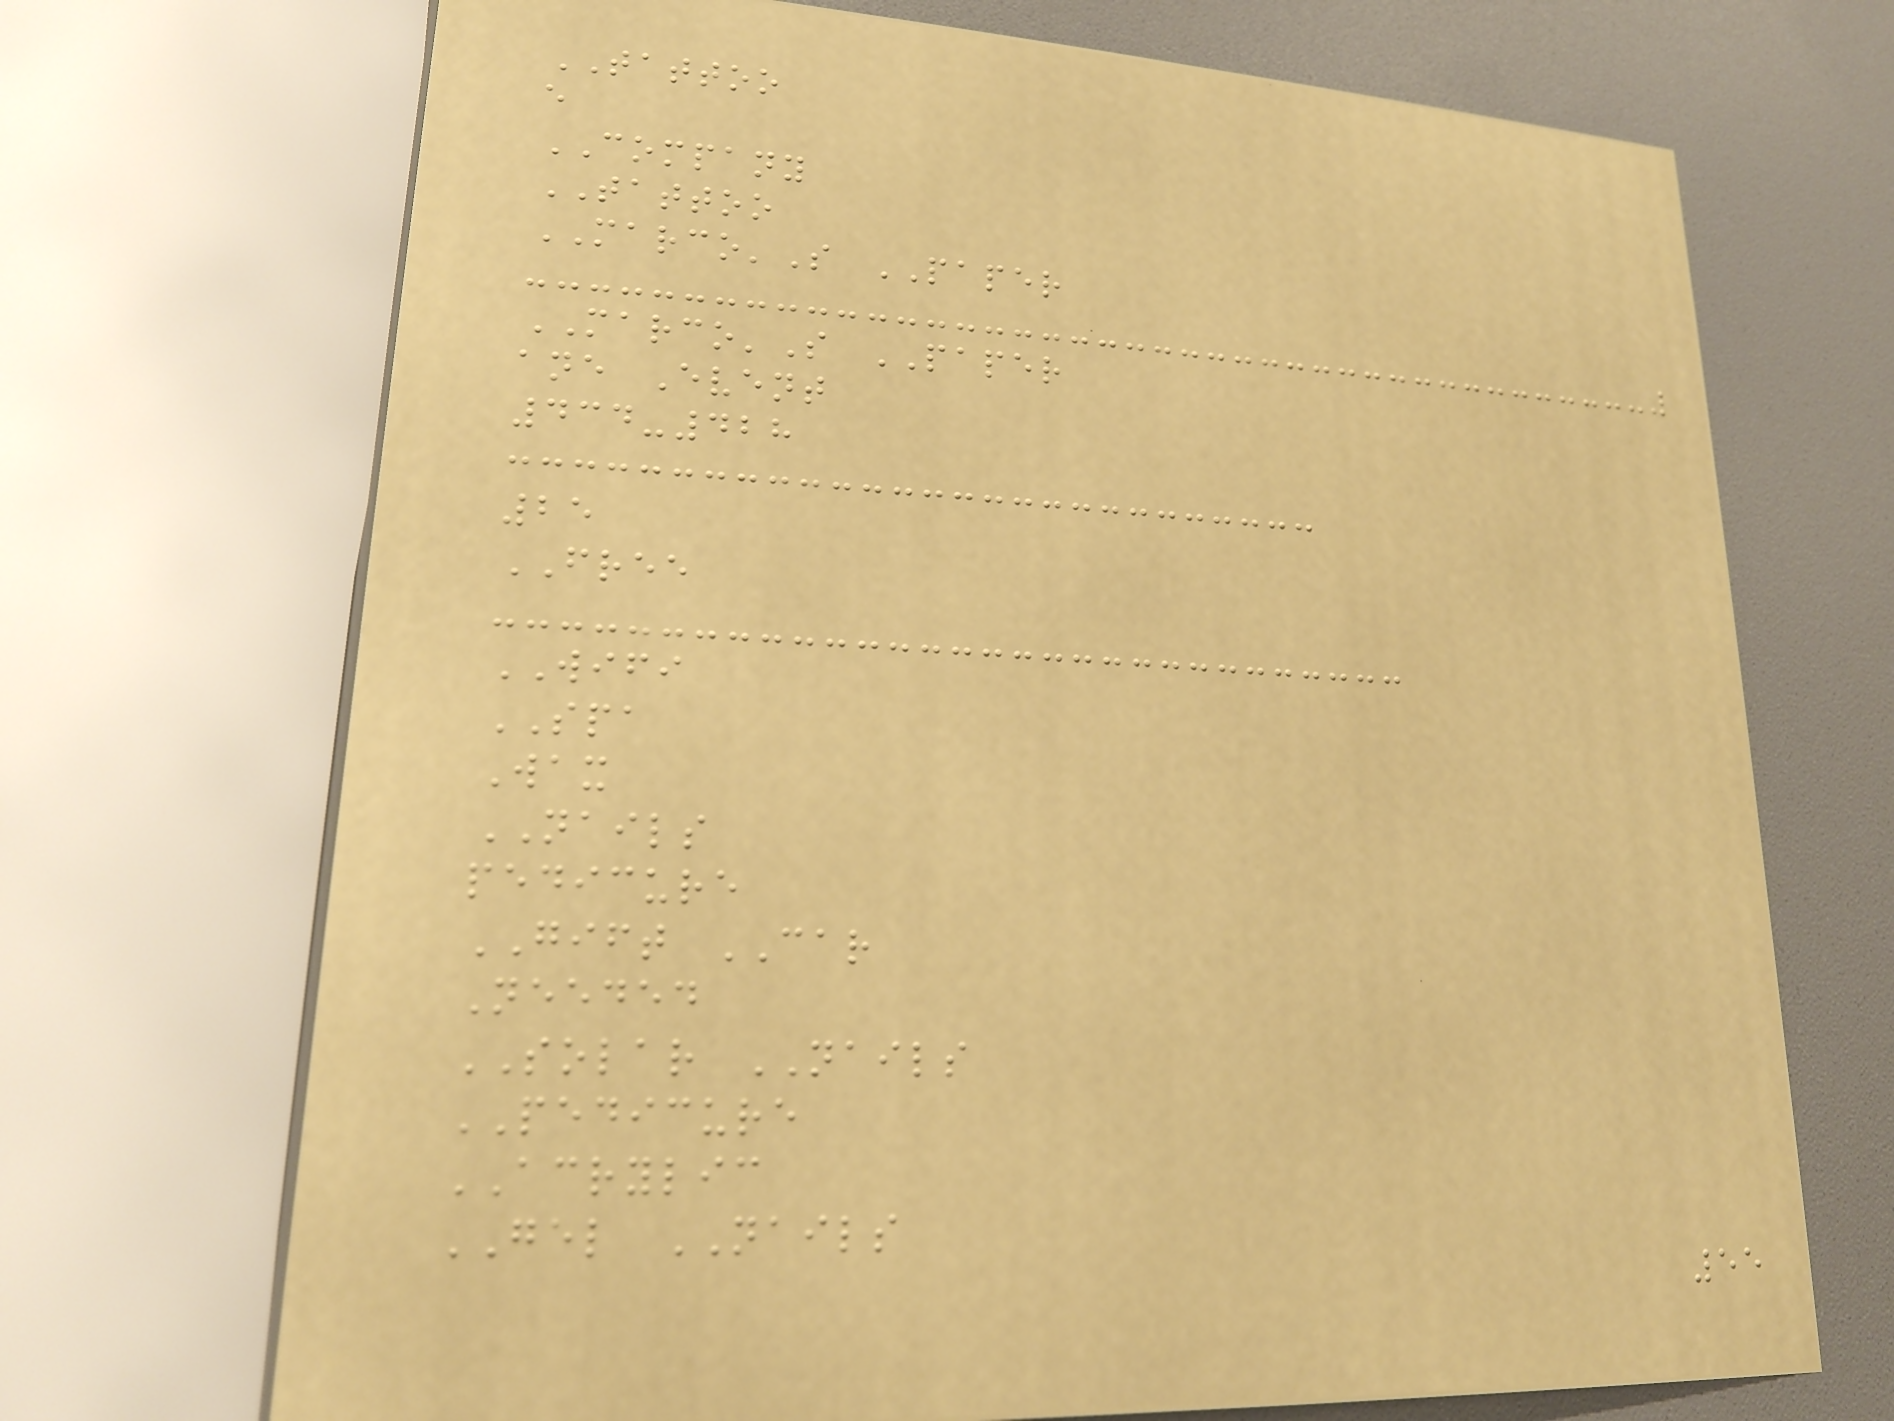TATTOO
e
COMPANY
TATTOO
MARCO'S PAPER
MARCO'S PAPER
ane Event
434-428
25
FREE
WIFI
SPA
Wax
NAILS
pedicure
GIFT CAR
Needed
SOLAR NAILS
PEDICURE
ACRYLIC
GEL NAILS
55
